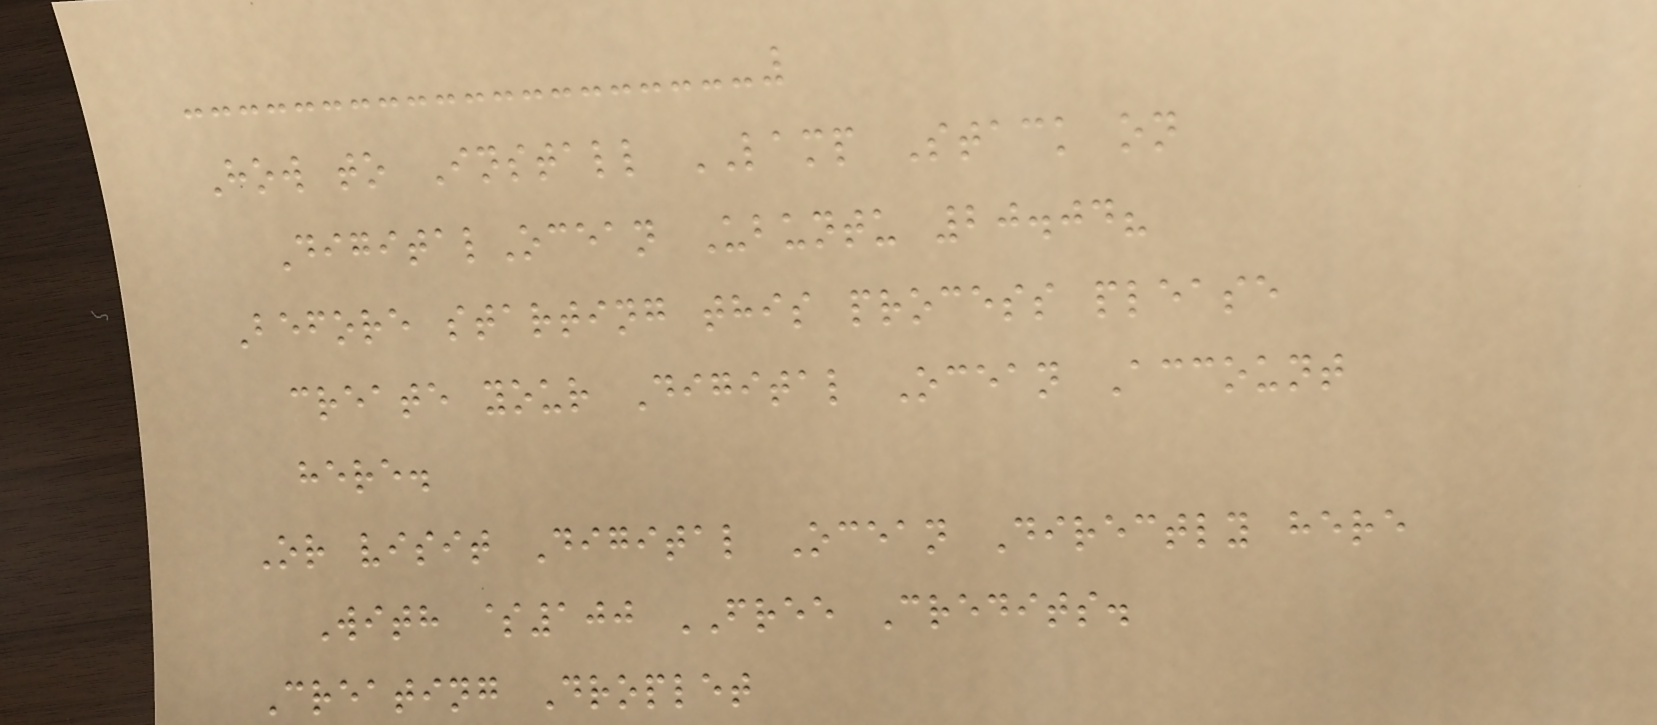How to Install LAMP Stack on
DigitalOcean Ubuntu 20.04?
Before starting this process please
create your Digital Ocean Account
here.
Or visit Digital Ocean Directly here
With $100 FREE Credits.
Creating Droplet
